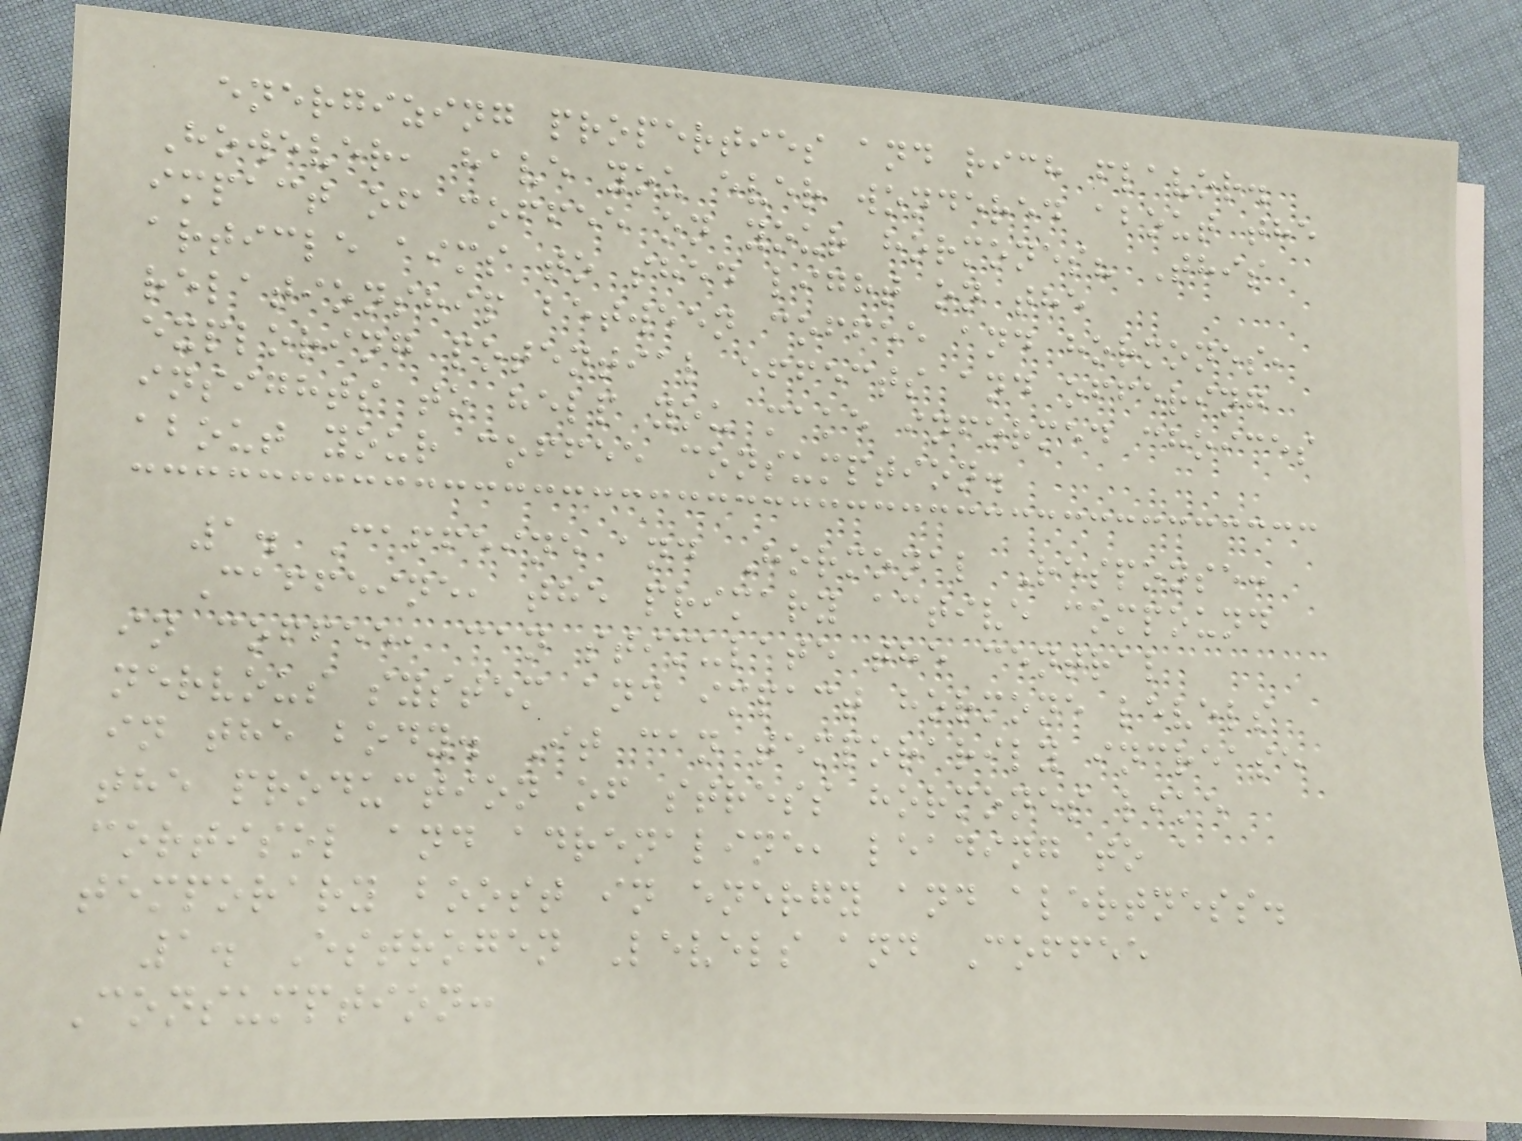energizing properties and rich flavor.
However, have you ever wondered about the
impact of coffee on your hormones? This
article aims to shed light on the
relationship between coffee and hormones,
exploring potential effects and offering
insights to help you make informed choices
about your coffee consumption.
1. Caffeine and Hormonal Response:
Caffeine, the primary active compound
in coffee, can stimulate the central
nervous system and impact hormone levels
in the body. It can temporarily increase
the production of stress hormones like
cortisol and adrenaline, leading to a
temporary boost in energy and alertness.
1. Estrogen Levels and Coffee
Consumption:
